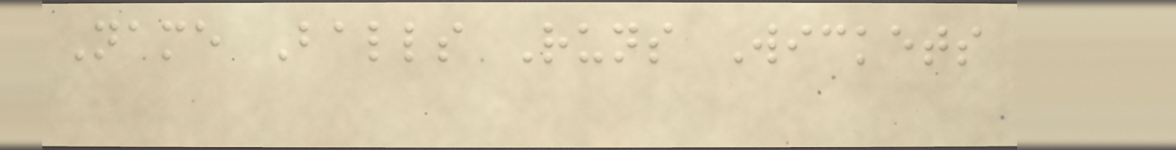Name Balls Runs Wickets
